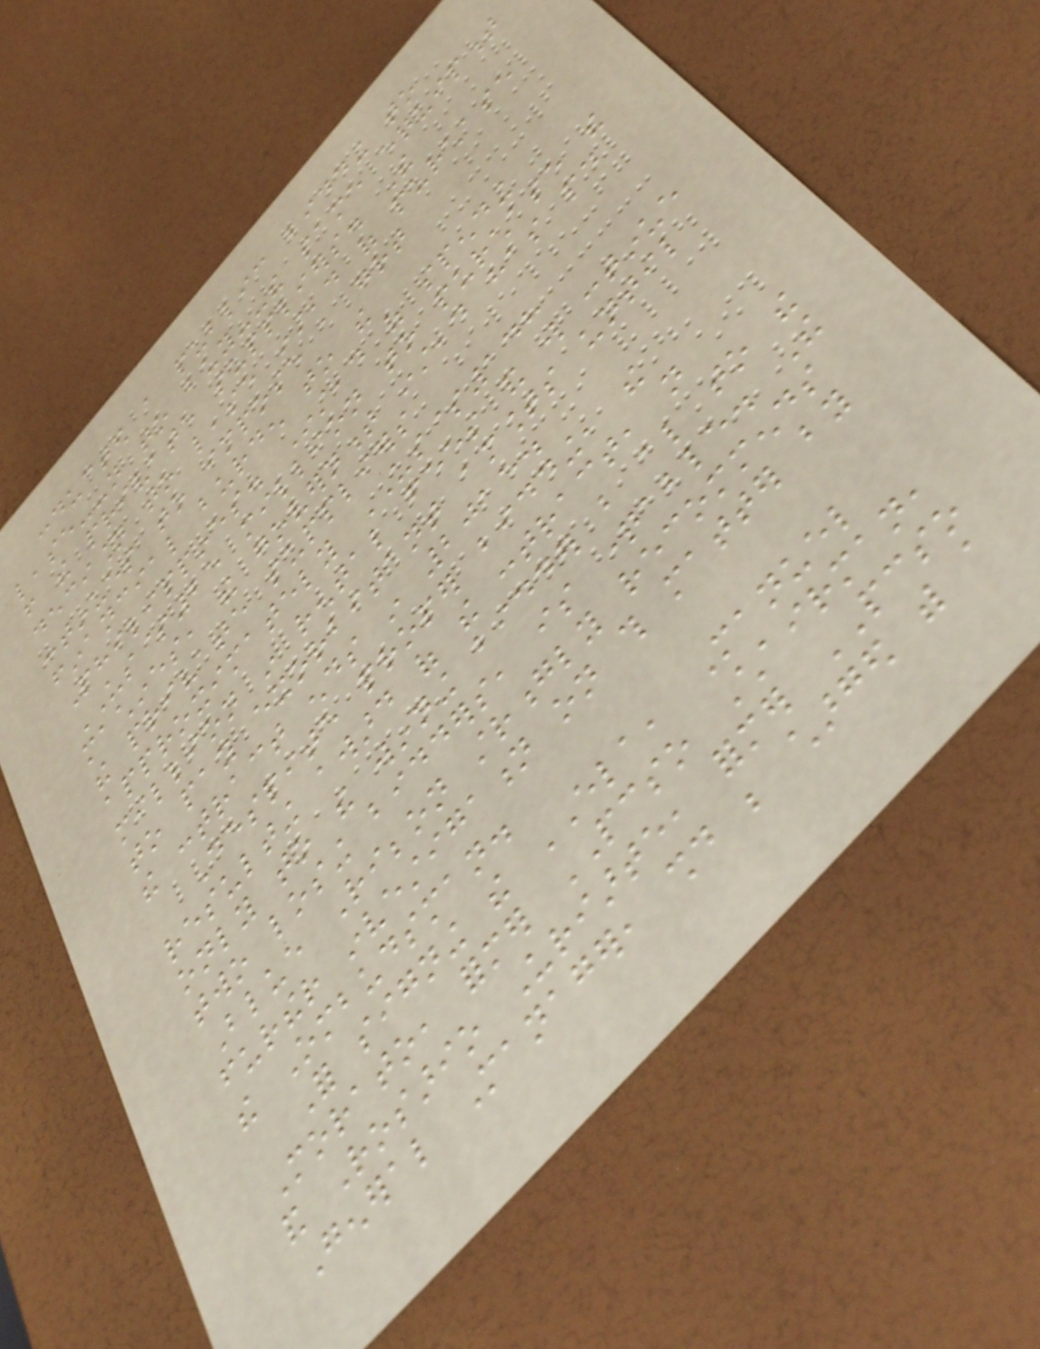conducted a public bidding to
lease--not to buy--the same equipment
from the private suppliers. The
decision to lease instead of purchase
continues to impose a great
financial burden to the
Philippines. Instead of spending
US$25 million to purchase the
machines, the government instead has paid
the private suppliers
approximately US$148
million in rental fees and will continue
to pay exorbitant amounts until
the contract ends in 2015.
Despite proper bidding, the
resulting award of the contract, not
only to the winning bidder but also to the
two losing bidders, is questionable. The
Blue Ribbon strongly recommends
further investigation on this matter by
the Ombudsman.
For signing the ELA, Manuel
Morato, former PCSO Chairman,
and Rosario Uriarte, former PCSO
General Manager, should be charged with a
